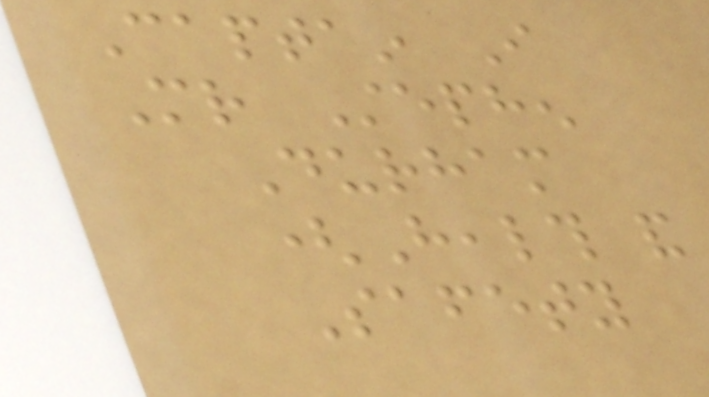Captain I
Mr Stephen
Durham
(Health and
Safety
